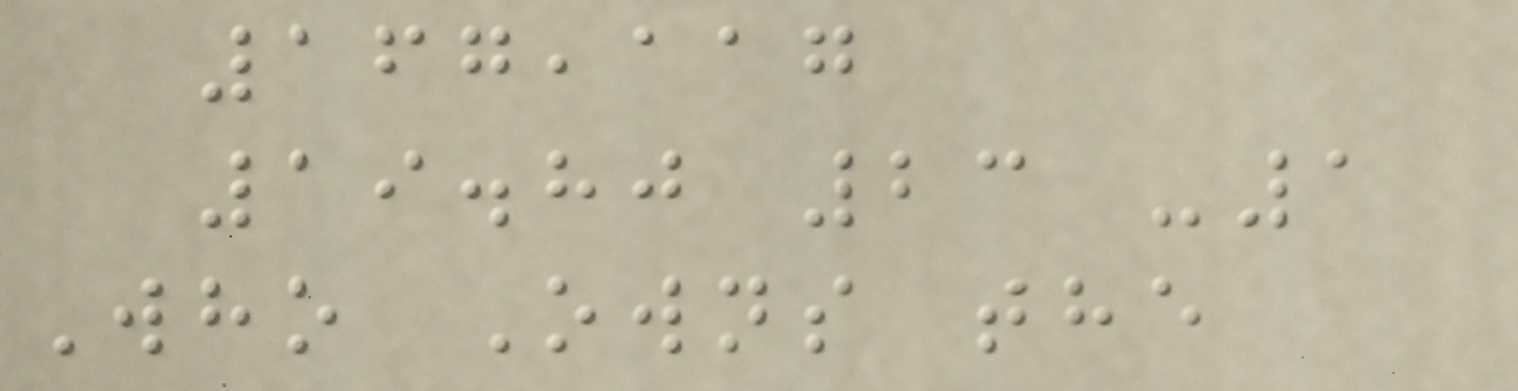167,117
19.80 23 -1
Who Owns the
